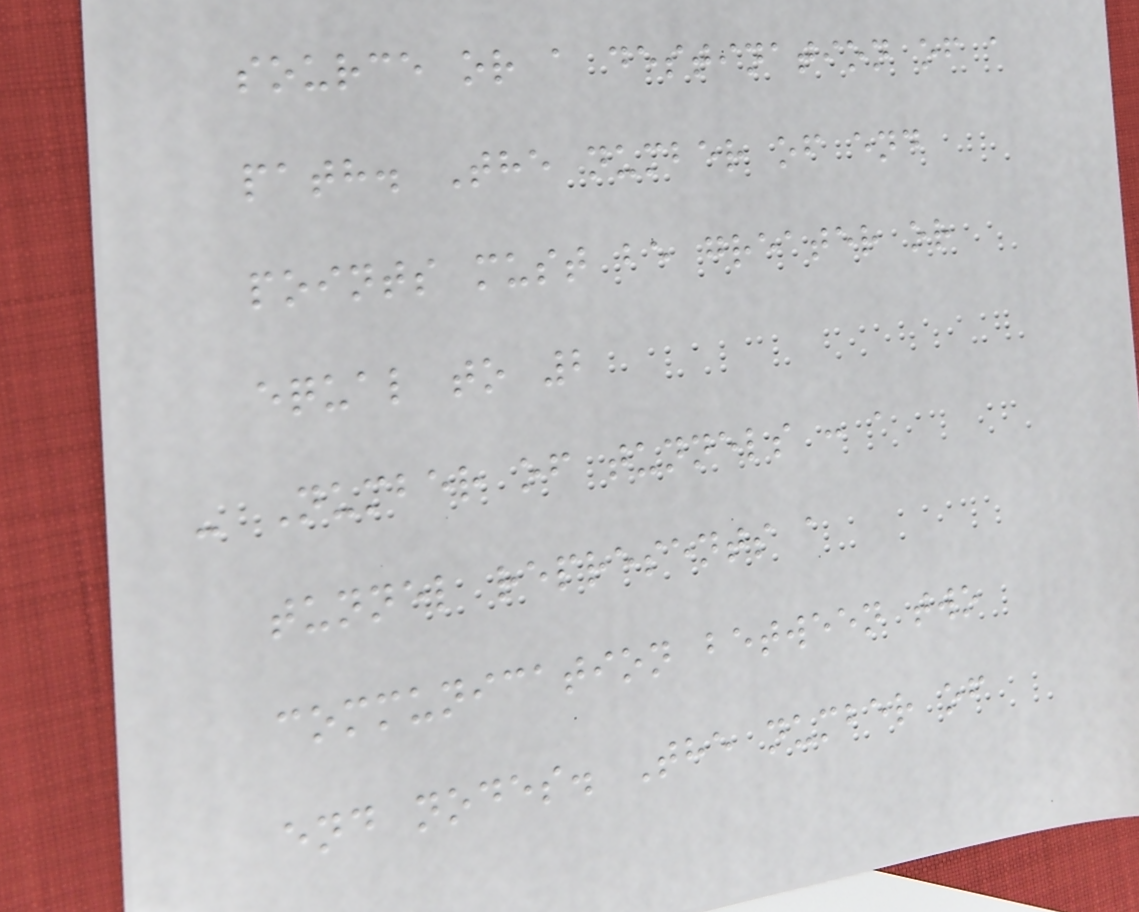source or a destination of a
path. The number of end
points must be greater or
equal to 2
- Number of tunnels : a
tunnel represents a
communication between two
end nodes. The number of
